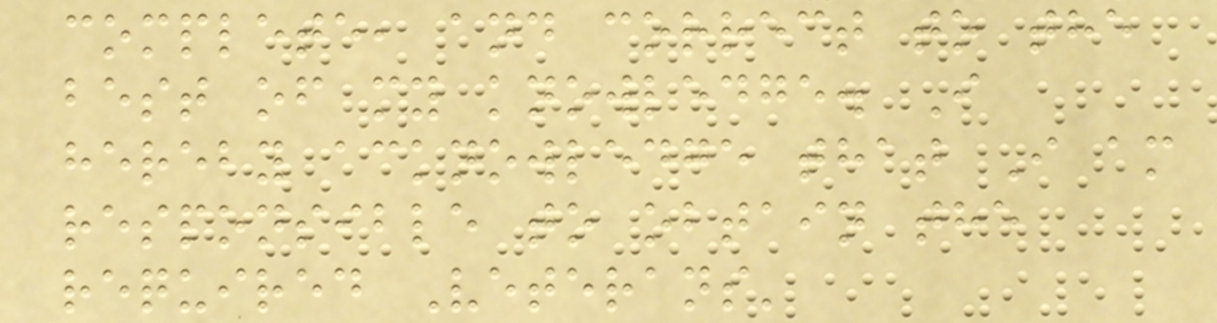complete, and correct to the
best of my knowledge. I
hereby acknowledge that I am
responsible to obtain the
required Veterans'
